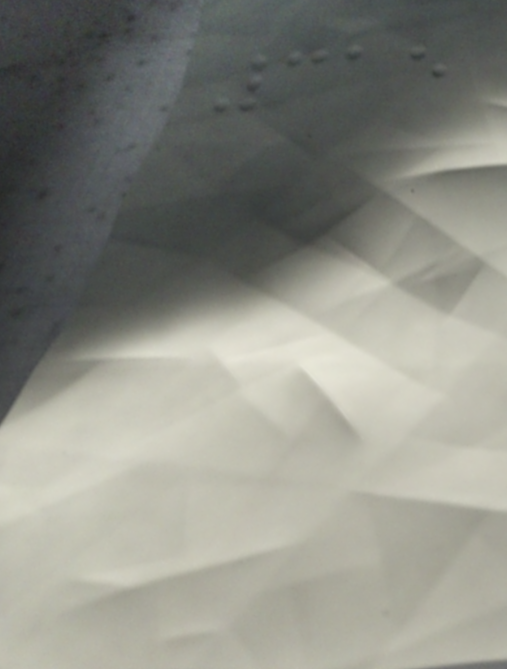315
